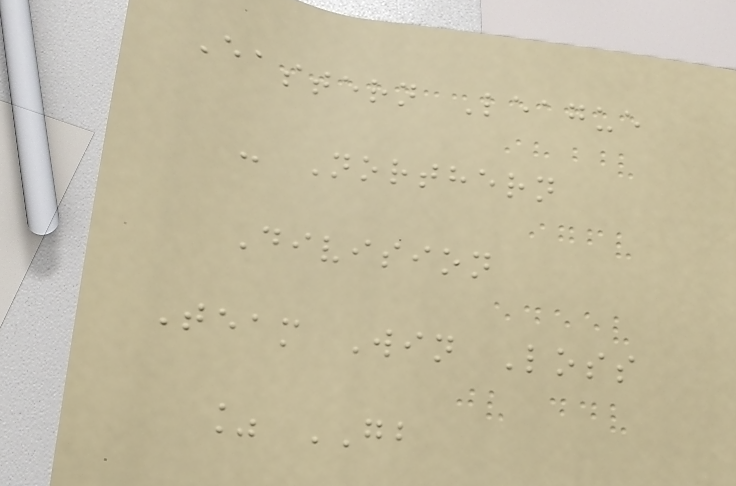Eastern League
- Northern
Division
Team Win Loss
% GB
